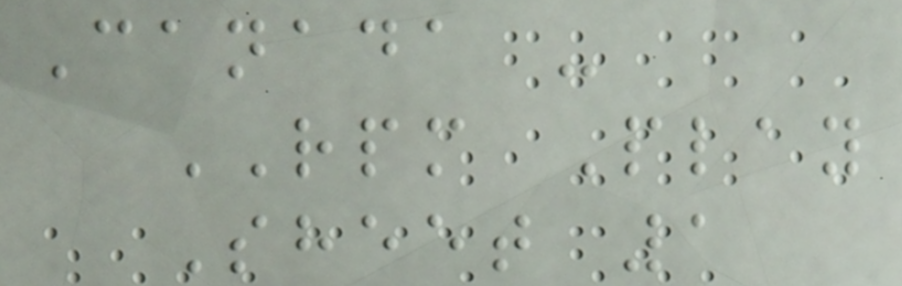Canada -
RPM Play
Sheet 1
